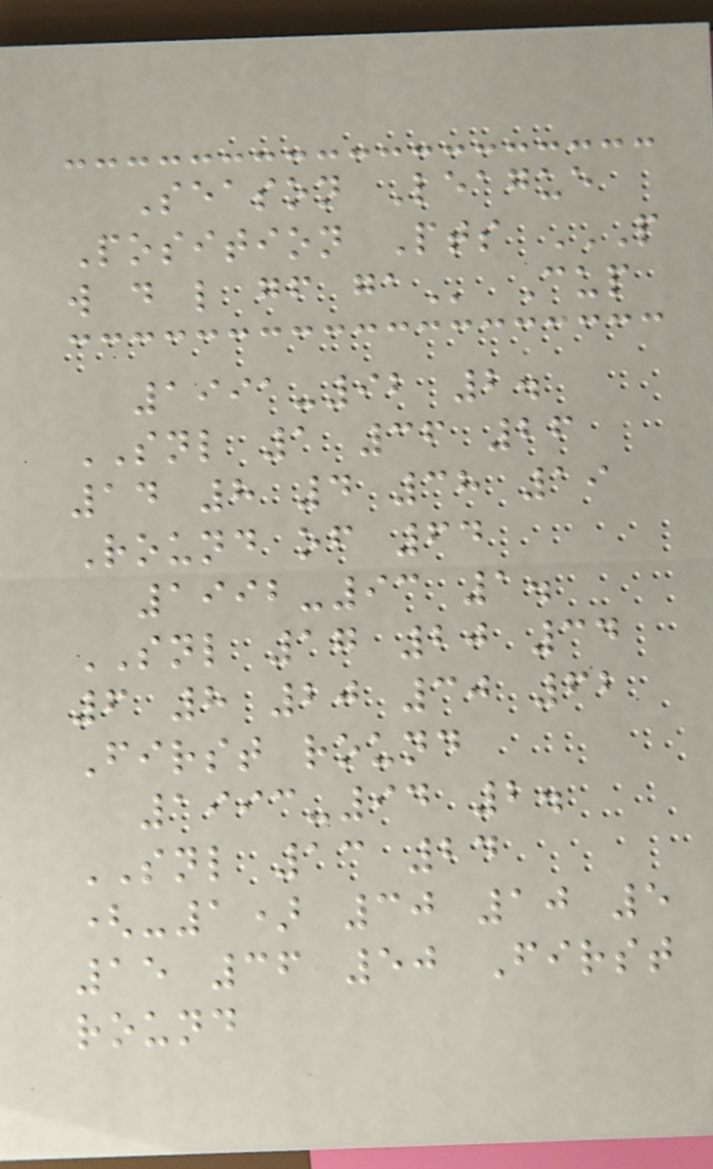Season League
Position Pts P
W D L GF GA Cup
1991-92 2.
SNL 1 36 26
14 8 4 38 19
Round of 64
1992-93 1.
SNL 17 20 34
6 8 20 30 62
First round
1993-94 2.
SNL 13 24
(-1) 30 10 5
15 36 50 First
round
